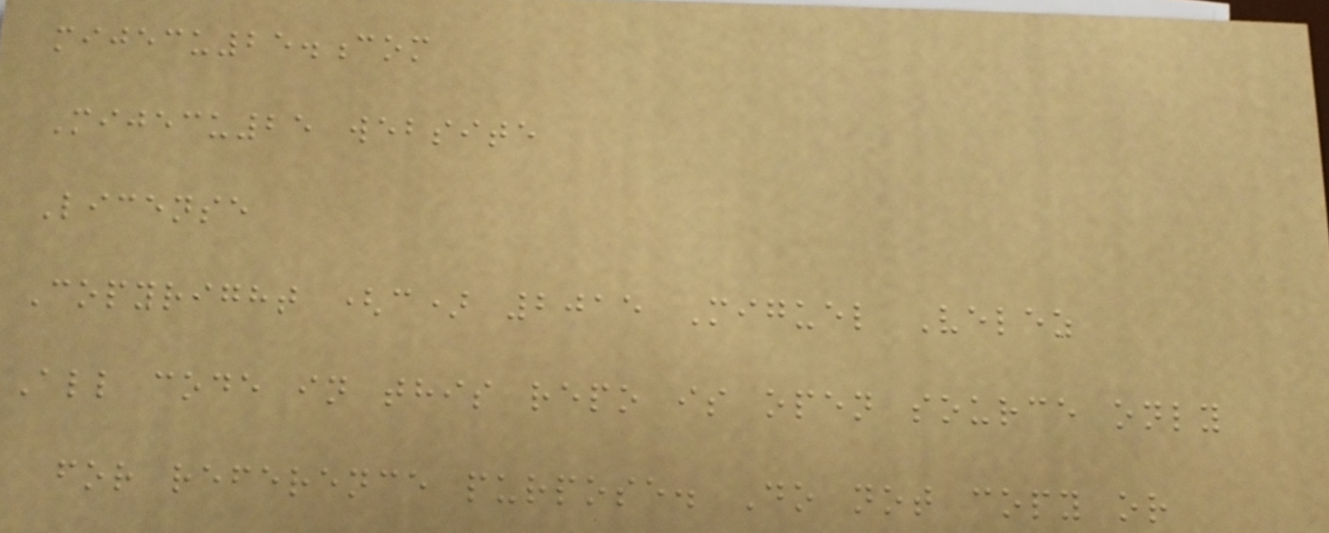mijecu25.com
Mijecu25 website
License
Copyright (c) 2015 Miguel Velez
All code in this repo is open source only
for reference purpose. Do not copy or
